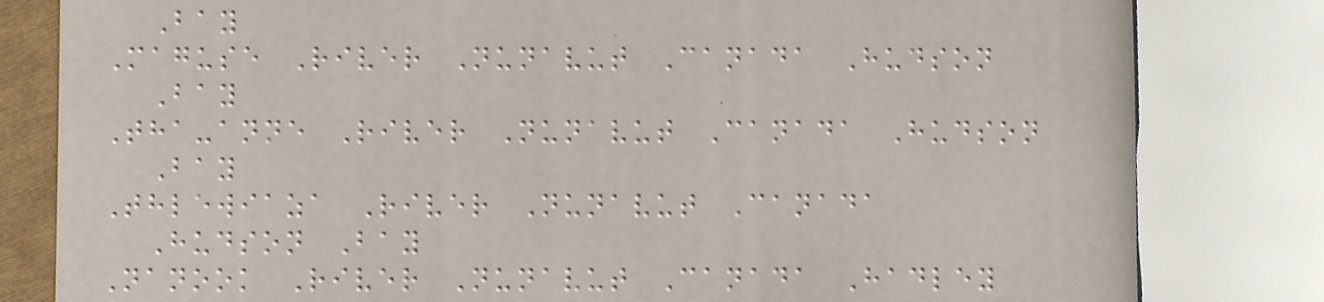Bay
Maguse River Nunavut Canada Hudson
Bay
Tha-anne River Nunavut Canada Hudson
Bay
Thlewiaza River Nunavut Canada
Hudson Bay
Nanook River Nunavut Canada Hadley
